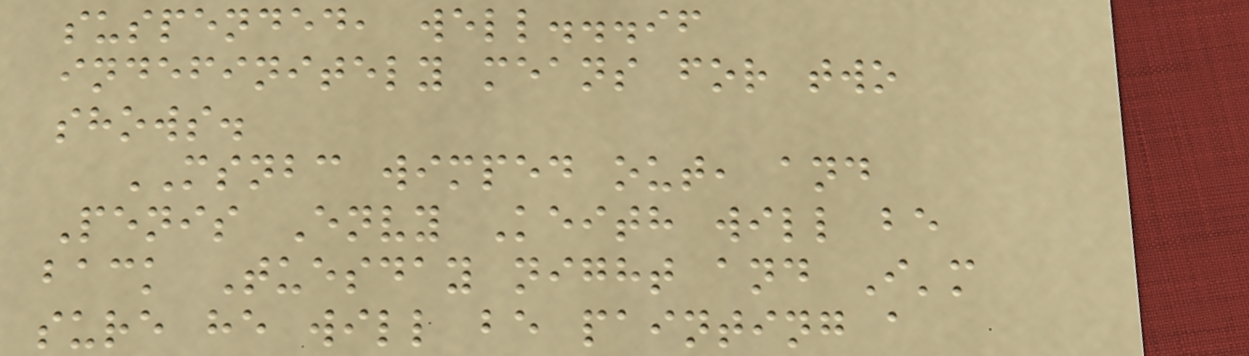suspended, well...if
indefinitely means for two
shows.
MSNBC wimped out, and
Penis Envy Keith will be
back Tuesday night and I'm
sure he will be painting a
